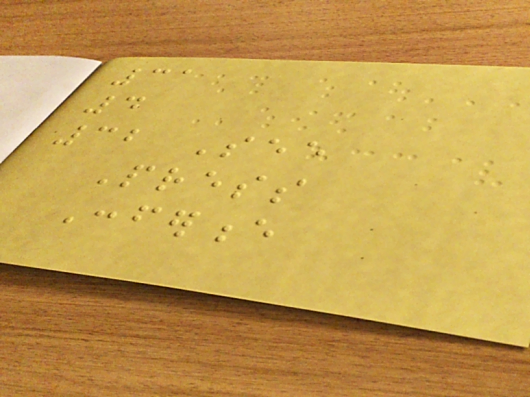31
4
32 See
Press
Conference
